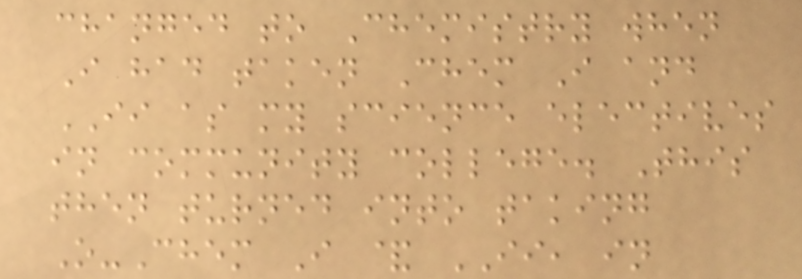changed to Chemistry when
I had taken Chem I and
II as my science electives
in community college. This
then turned into taking
O-Chem I & II, in
